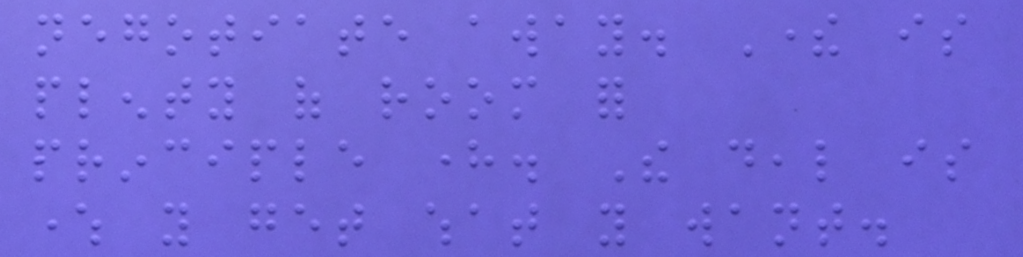negotiate away. There is
plenty of room for
principle here. The deal is
where you get what you want.
